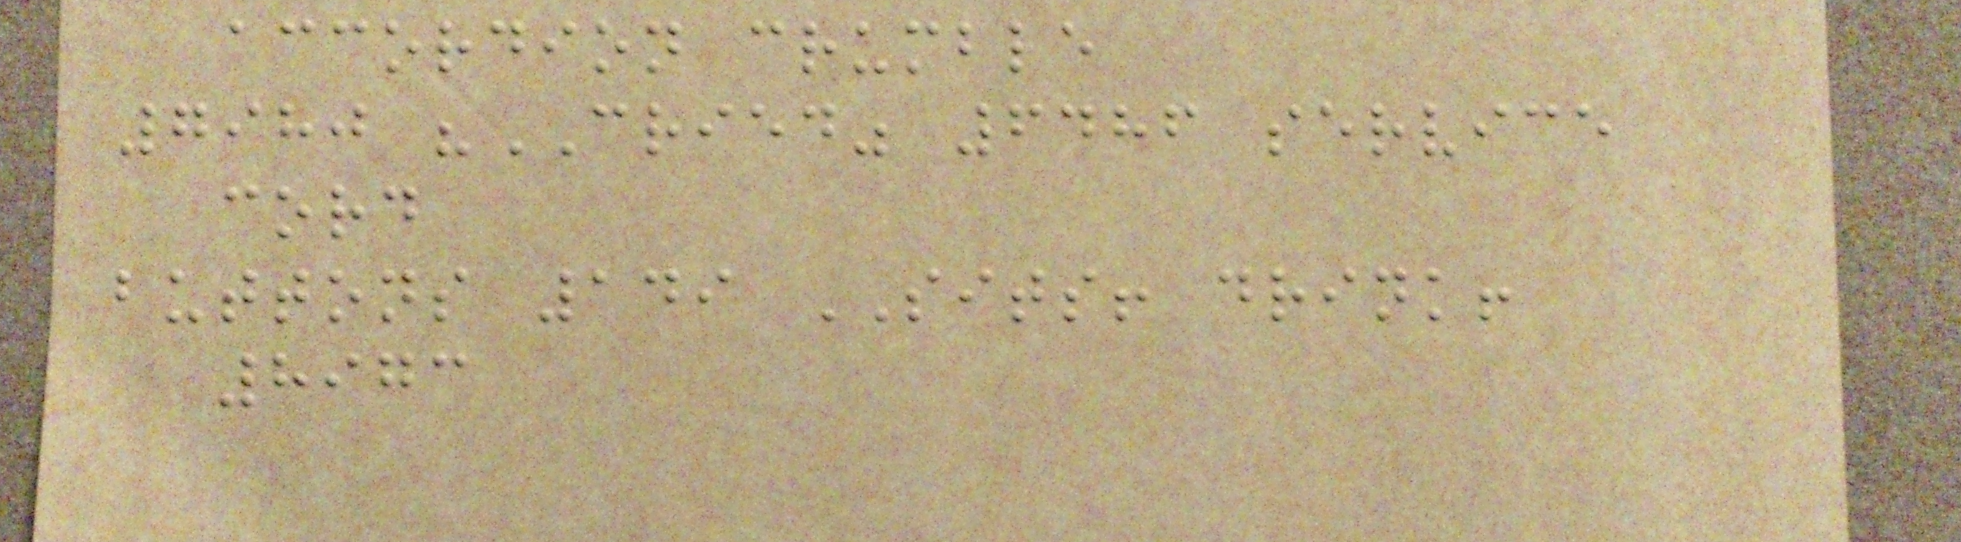accordion crumble
7980 "CRIED" 6486 service
cord
buttons 149 SITS! drink!
8973
